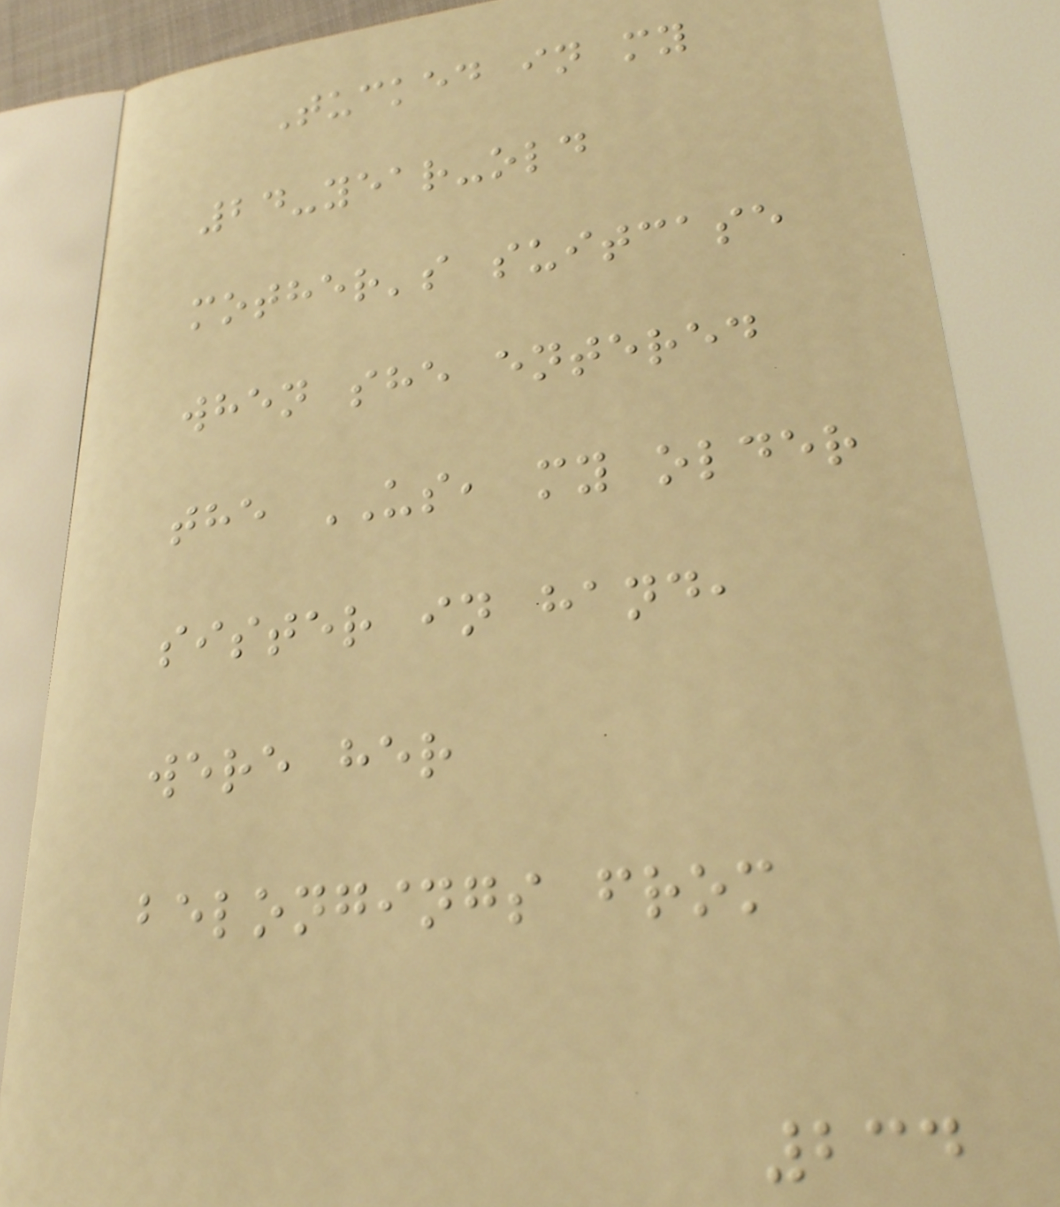Tucked in my
24-year-old
mother's suitcase
when she entered
the US, my older
sister in hand,
were her
belongings from
234
